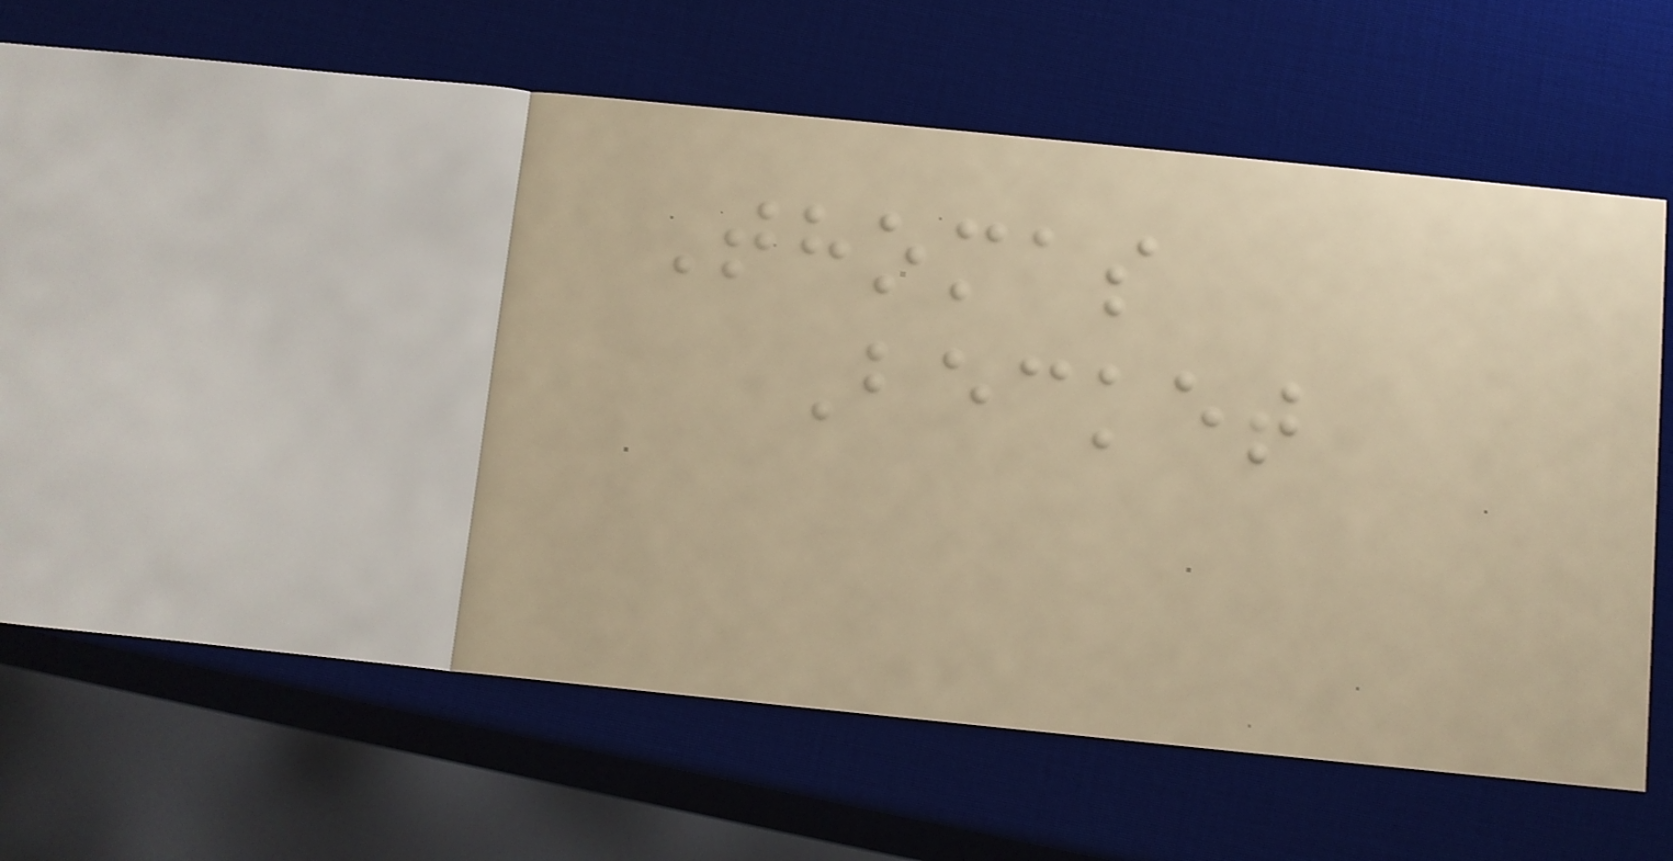Thomas
Becket
